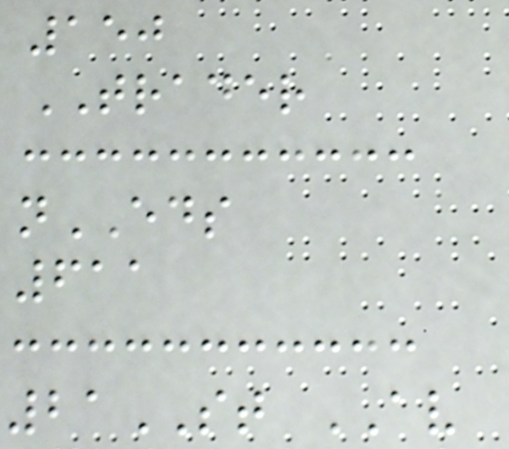150
TRADER
nEDS
611
21ST AV
